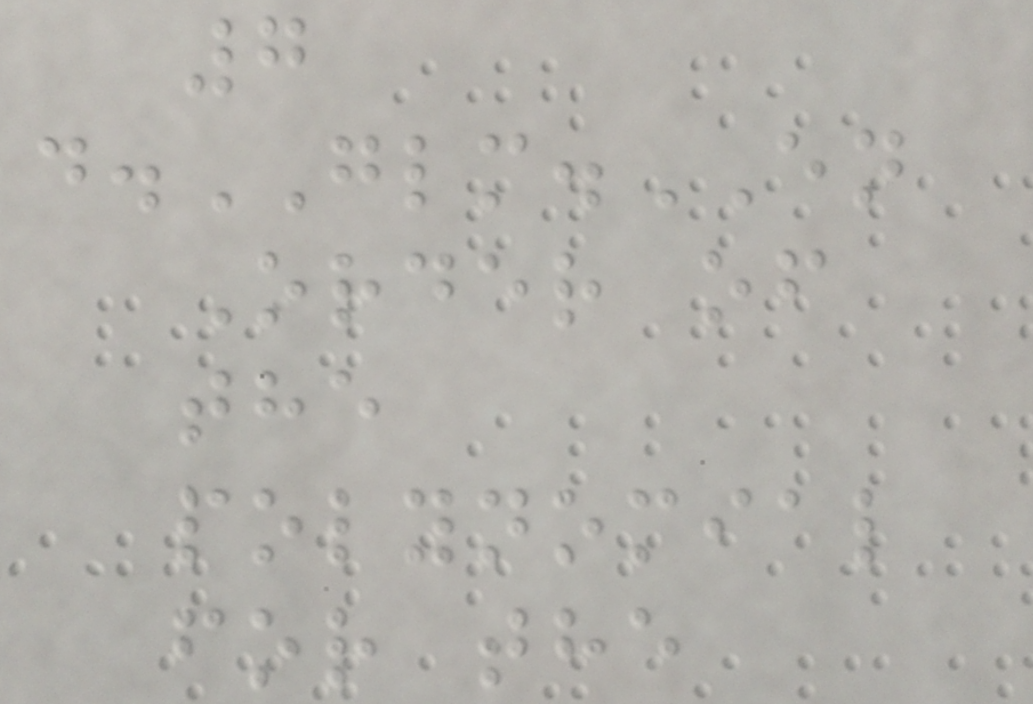7
d.GLM.EN
Order of
the
polynomial
for the
